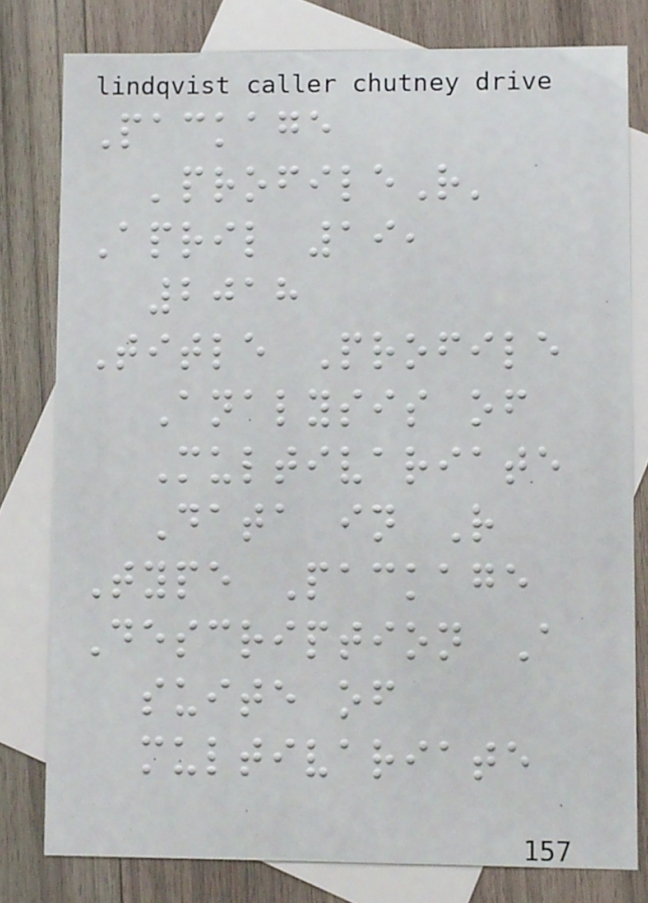Package
'profileR'
April 19,
2018
Title Profile
Analysis of
Multivariate
Data in R
Type Package
Description A
suite of
multivariate
